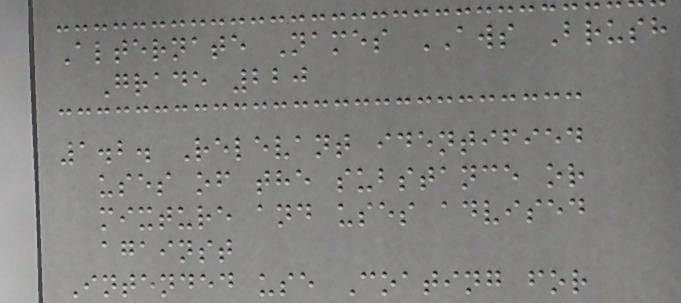Alternate Names AWS Brush
Grade 220
1.2. Relevant identified
uses of the substance or
mixture and uses advised
against
Intended use Coating for
